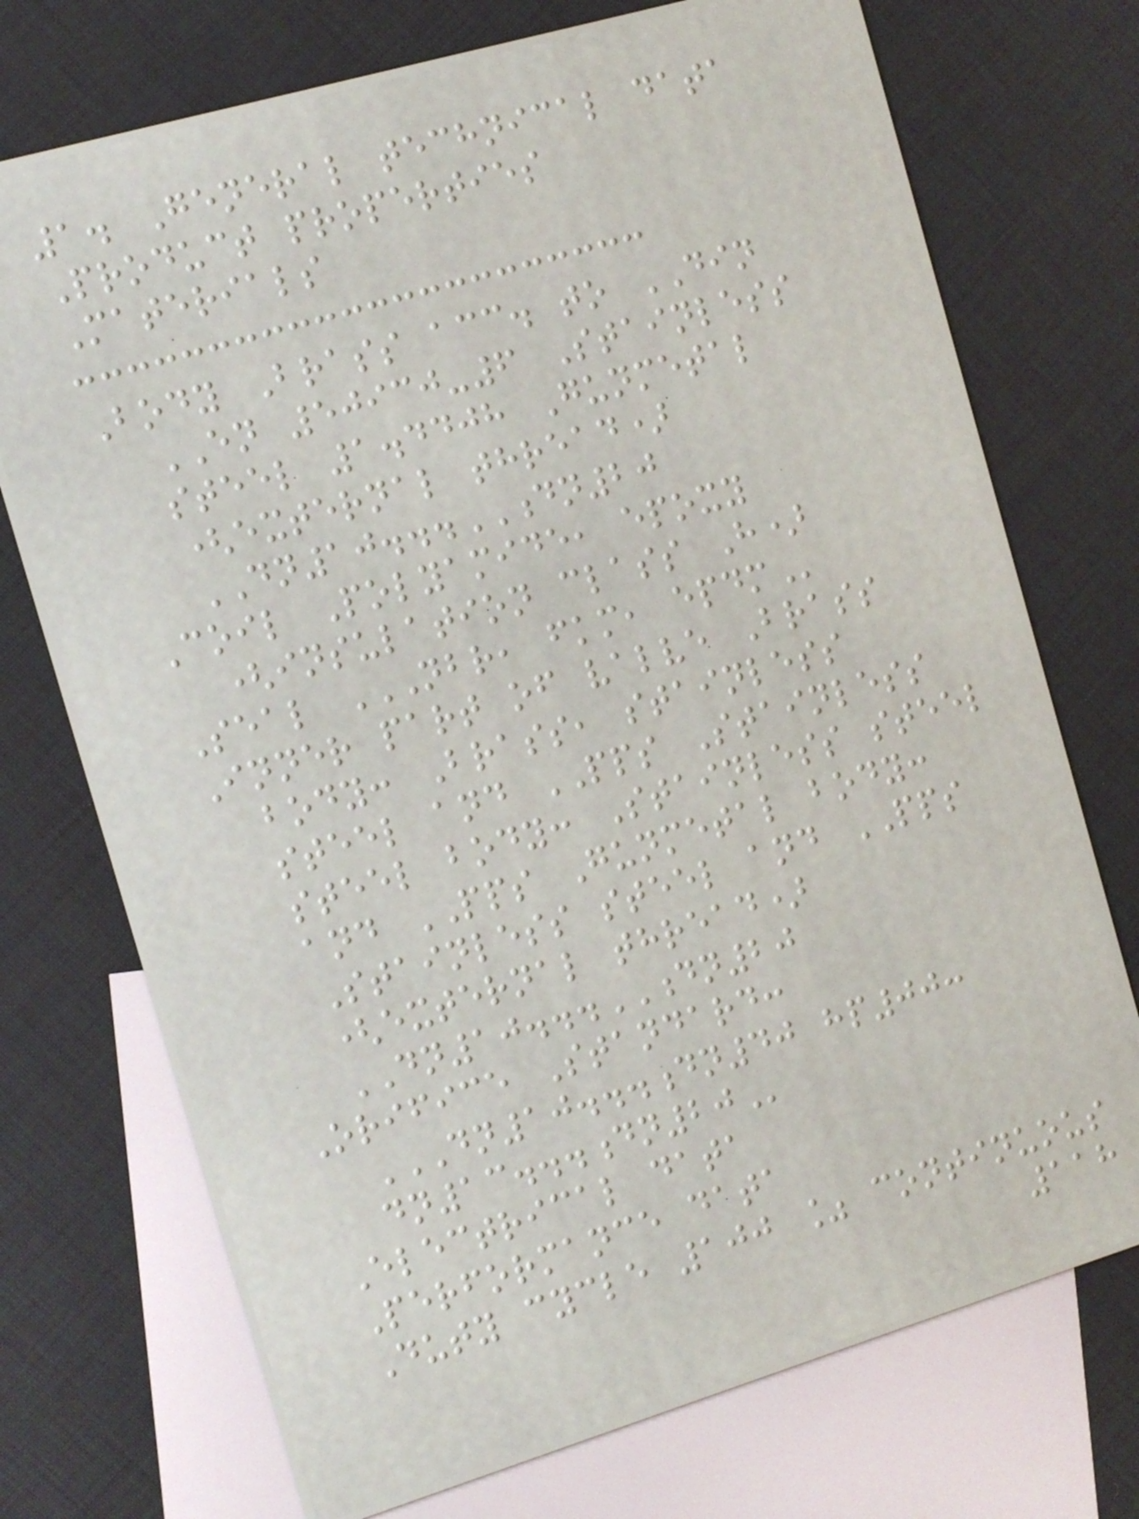1. General technical data
Product properties
Materials
Body Brass acc. to DIN
EN 50930-6 Stainless
steel 1.4408 Gunmetal
(external thread)
DN10...DN20
Coil Polyamide, epoxy
(insulation class H)
Seal NBR, FKM, EPDM
Inner part of valve Brass
body: Brass, stainless
steel and PPS Stainless
steel body: Stainless steel
and PPS Gunmetal body:
Stainless steel and PPS
(external thread)
DN10...DN20
Orifice Standard:
DN10...DN40 HP00:
DN13...DN20
Electrical data
Performance data
Duty cycle 100 % continuous
118
